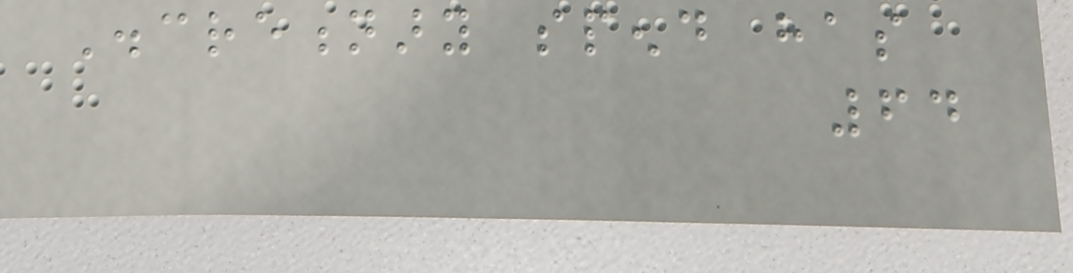Discretionary spend has
64
